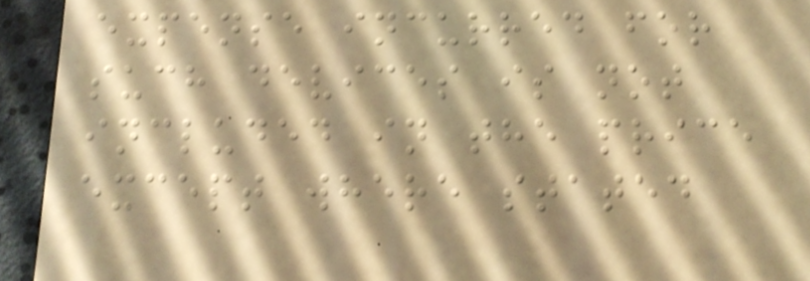expense incurred for
such devices is not
included in the price
except where stated
